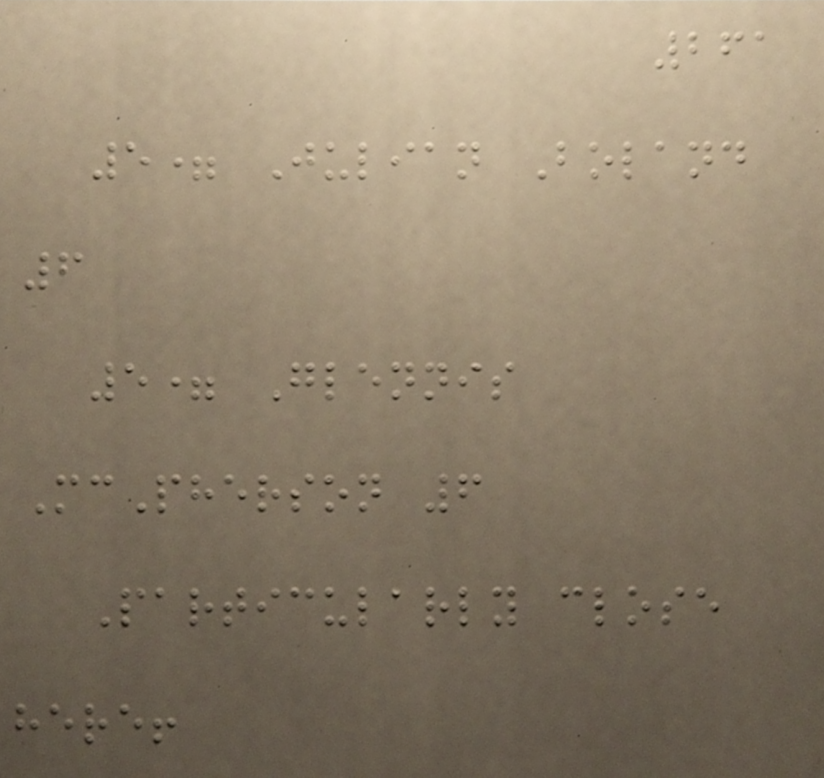261
5= Julian Boland
6
5= Glennis
McPherson 6
Particularly close
here!
